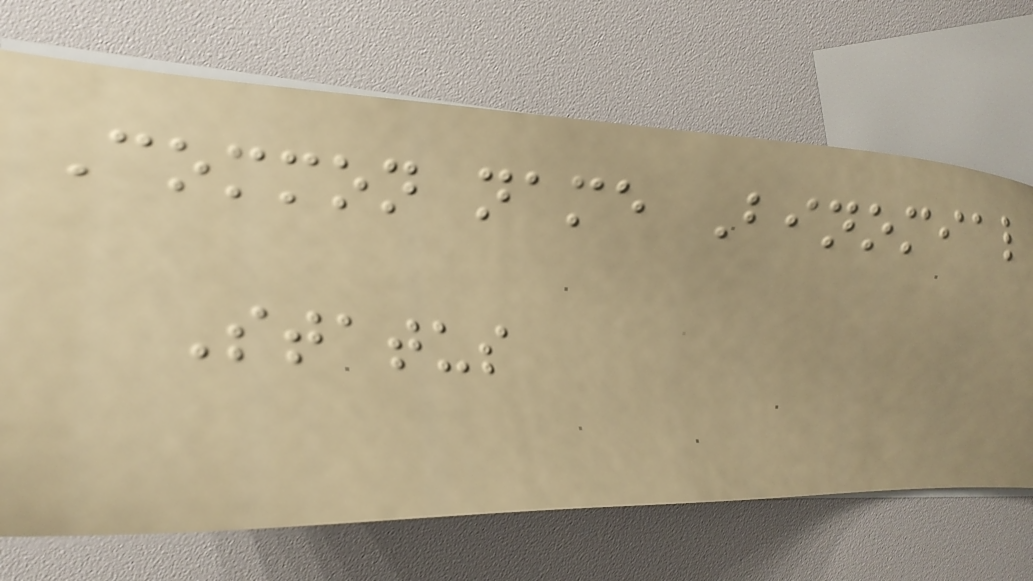Common name Binomial
Status
